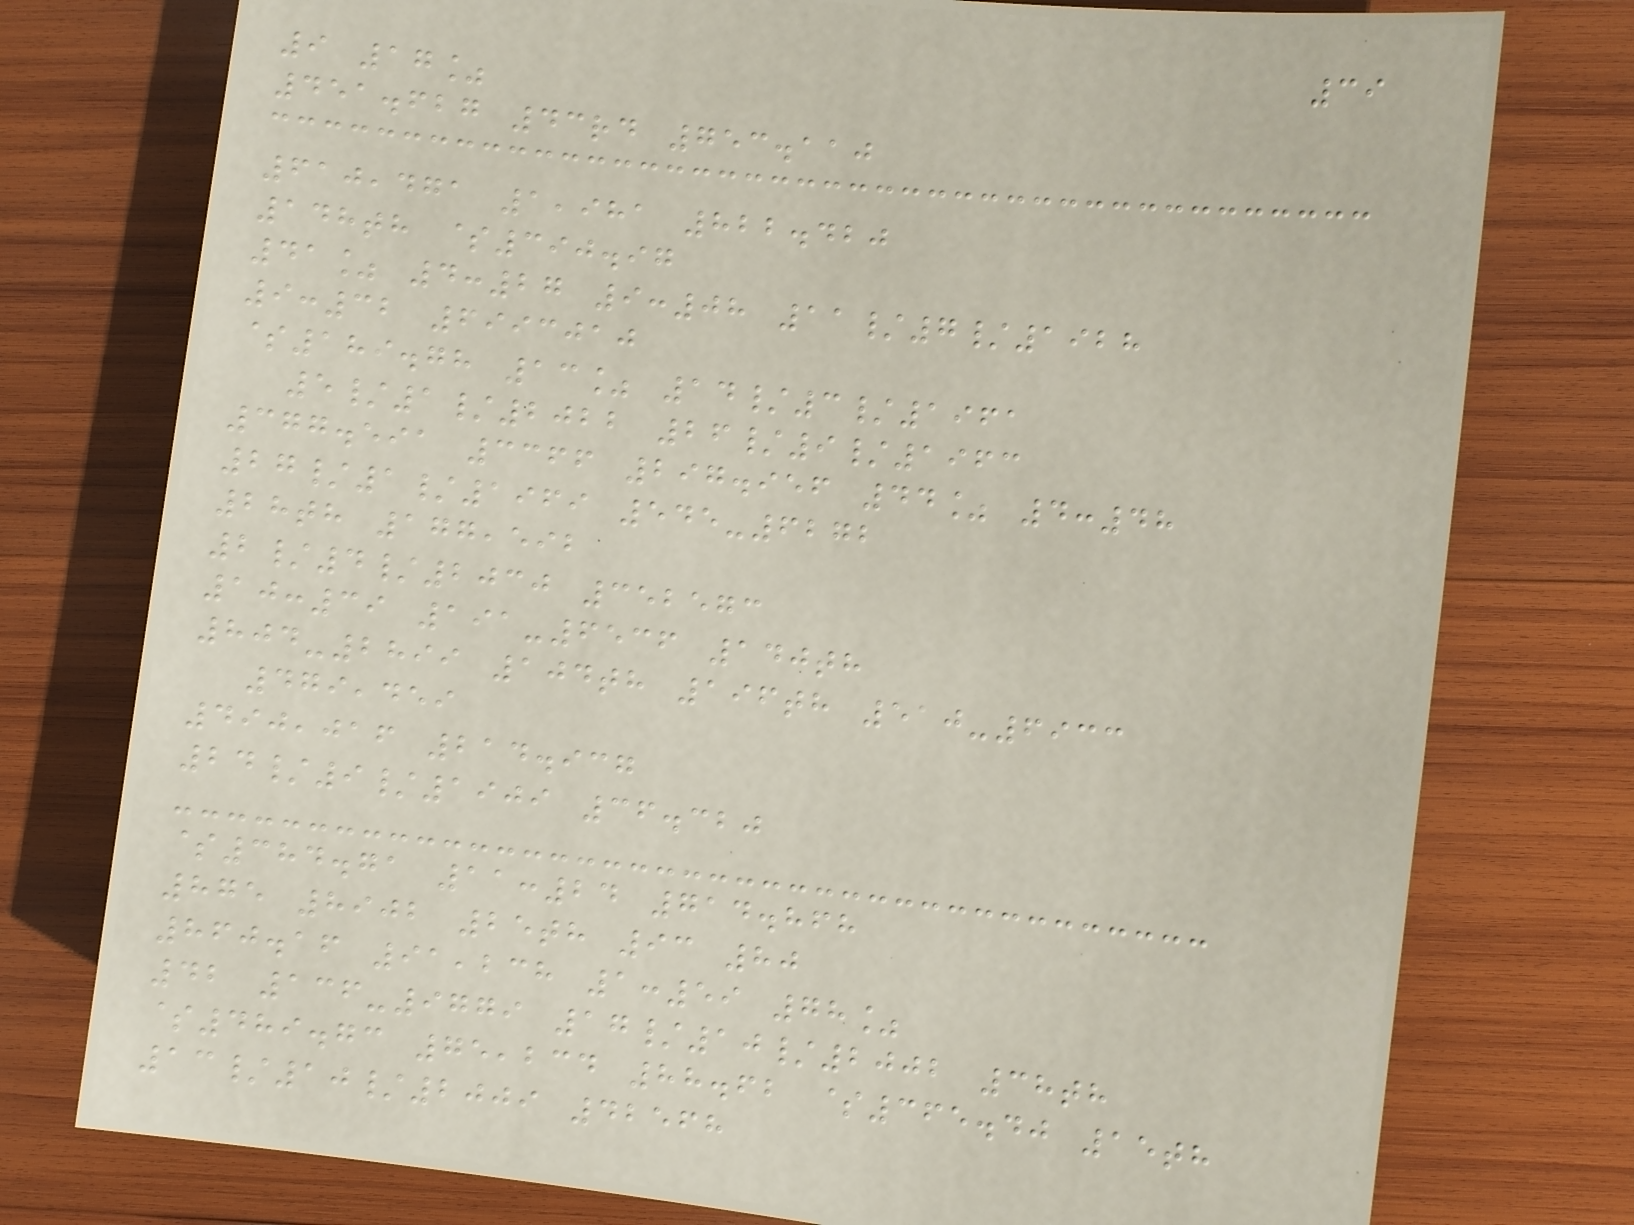39
9 17%
451.627 43rd 753.110
610,471 1,981 822.420
148th $390.97
41% 4:27 9:08 11/7/1928
9:32 6993010
$189.78 13% 14/3/1961
5/1/2022 26/9/1963
377.591 3366 297.956 44% 4:48
27/1/1969 545-6272
28th 177,592
2/4/2030 352573
10:39 191-6536 140th
804-2899 104th 196th 510-6933
479,459
490,016 214.937
24/9/1909 36.320
$384.71 11:24 714.868
875 8902 25th 93 80
860.16 91,238 1:59 78%
42 136-9779 17/10/2002 38th
$489.73 75,234 88.62 $365.40 15th
13/10/2009 42568
